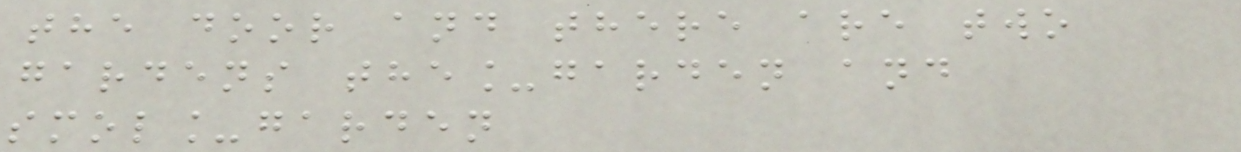the door and there are two
gardens the_garden and
smol_garden
